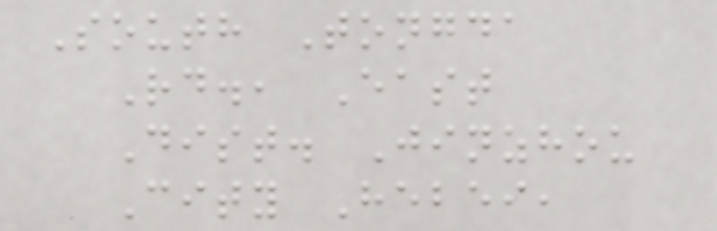South Tongda
Rd., East
Dist. Jinzhou
City Hebei,
